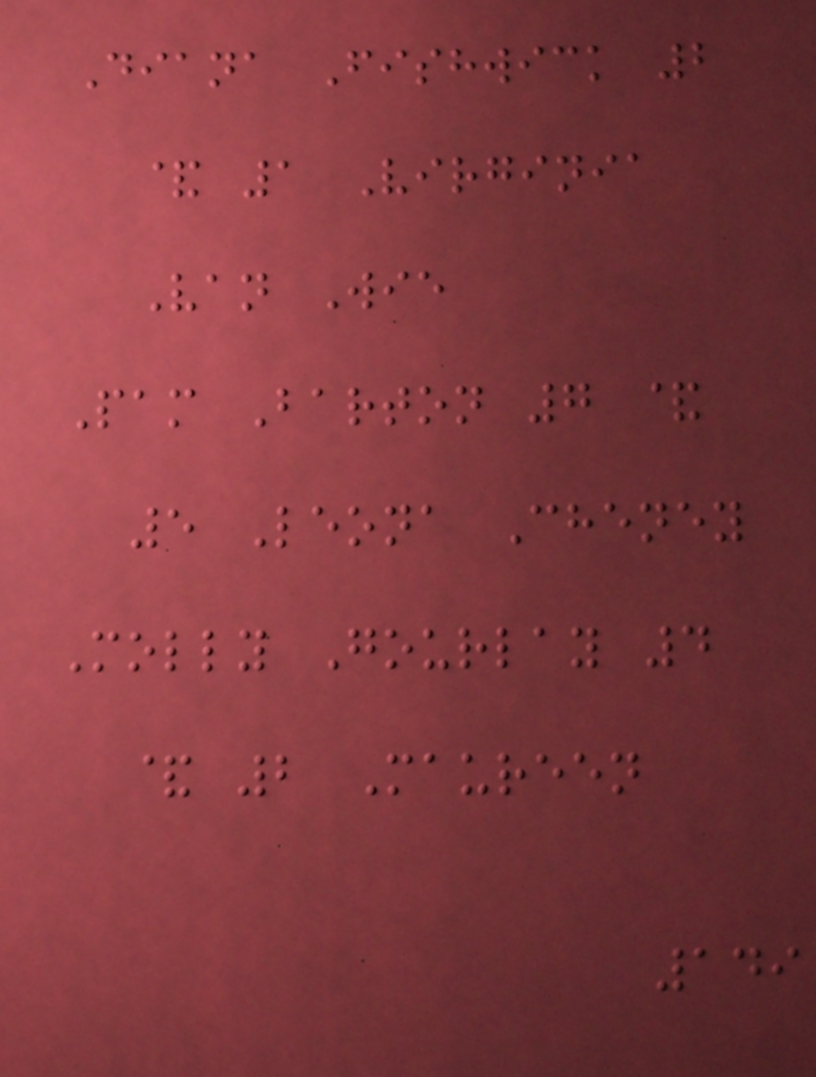Diana Fishwick 2
& 1 Virginia
Van Wie
Pam Barton 7 &
5 Leona Cheney
Molly Gourlay 4
& 2 Maureen
149
